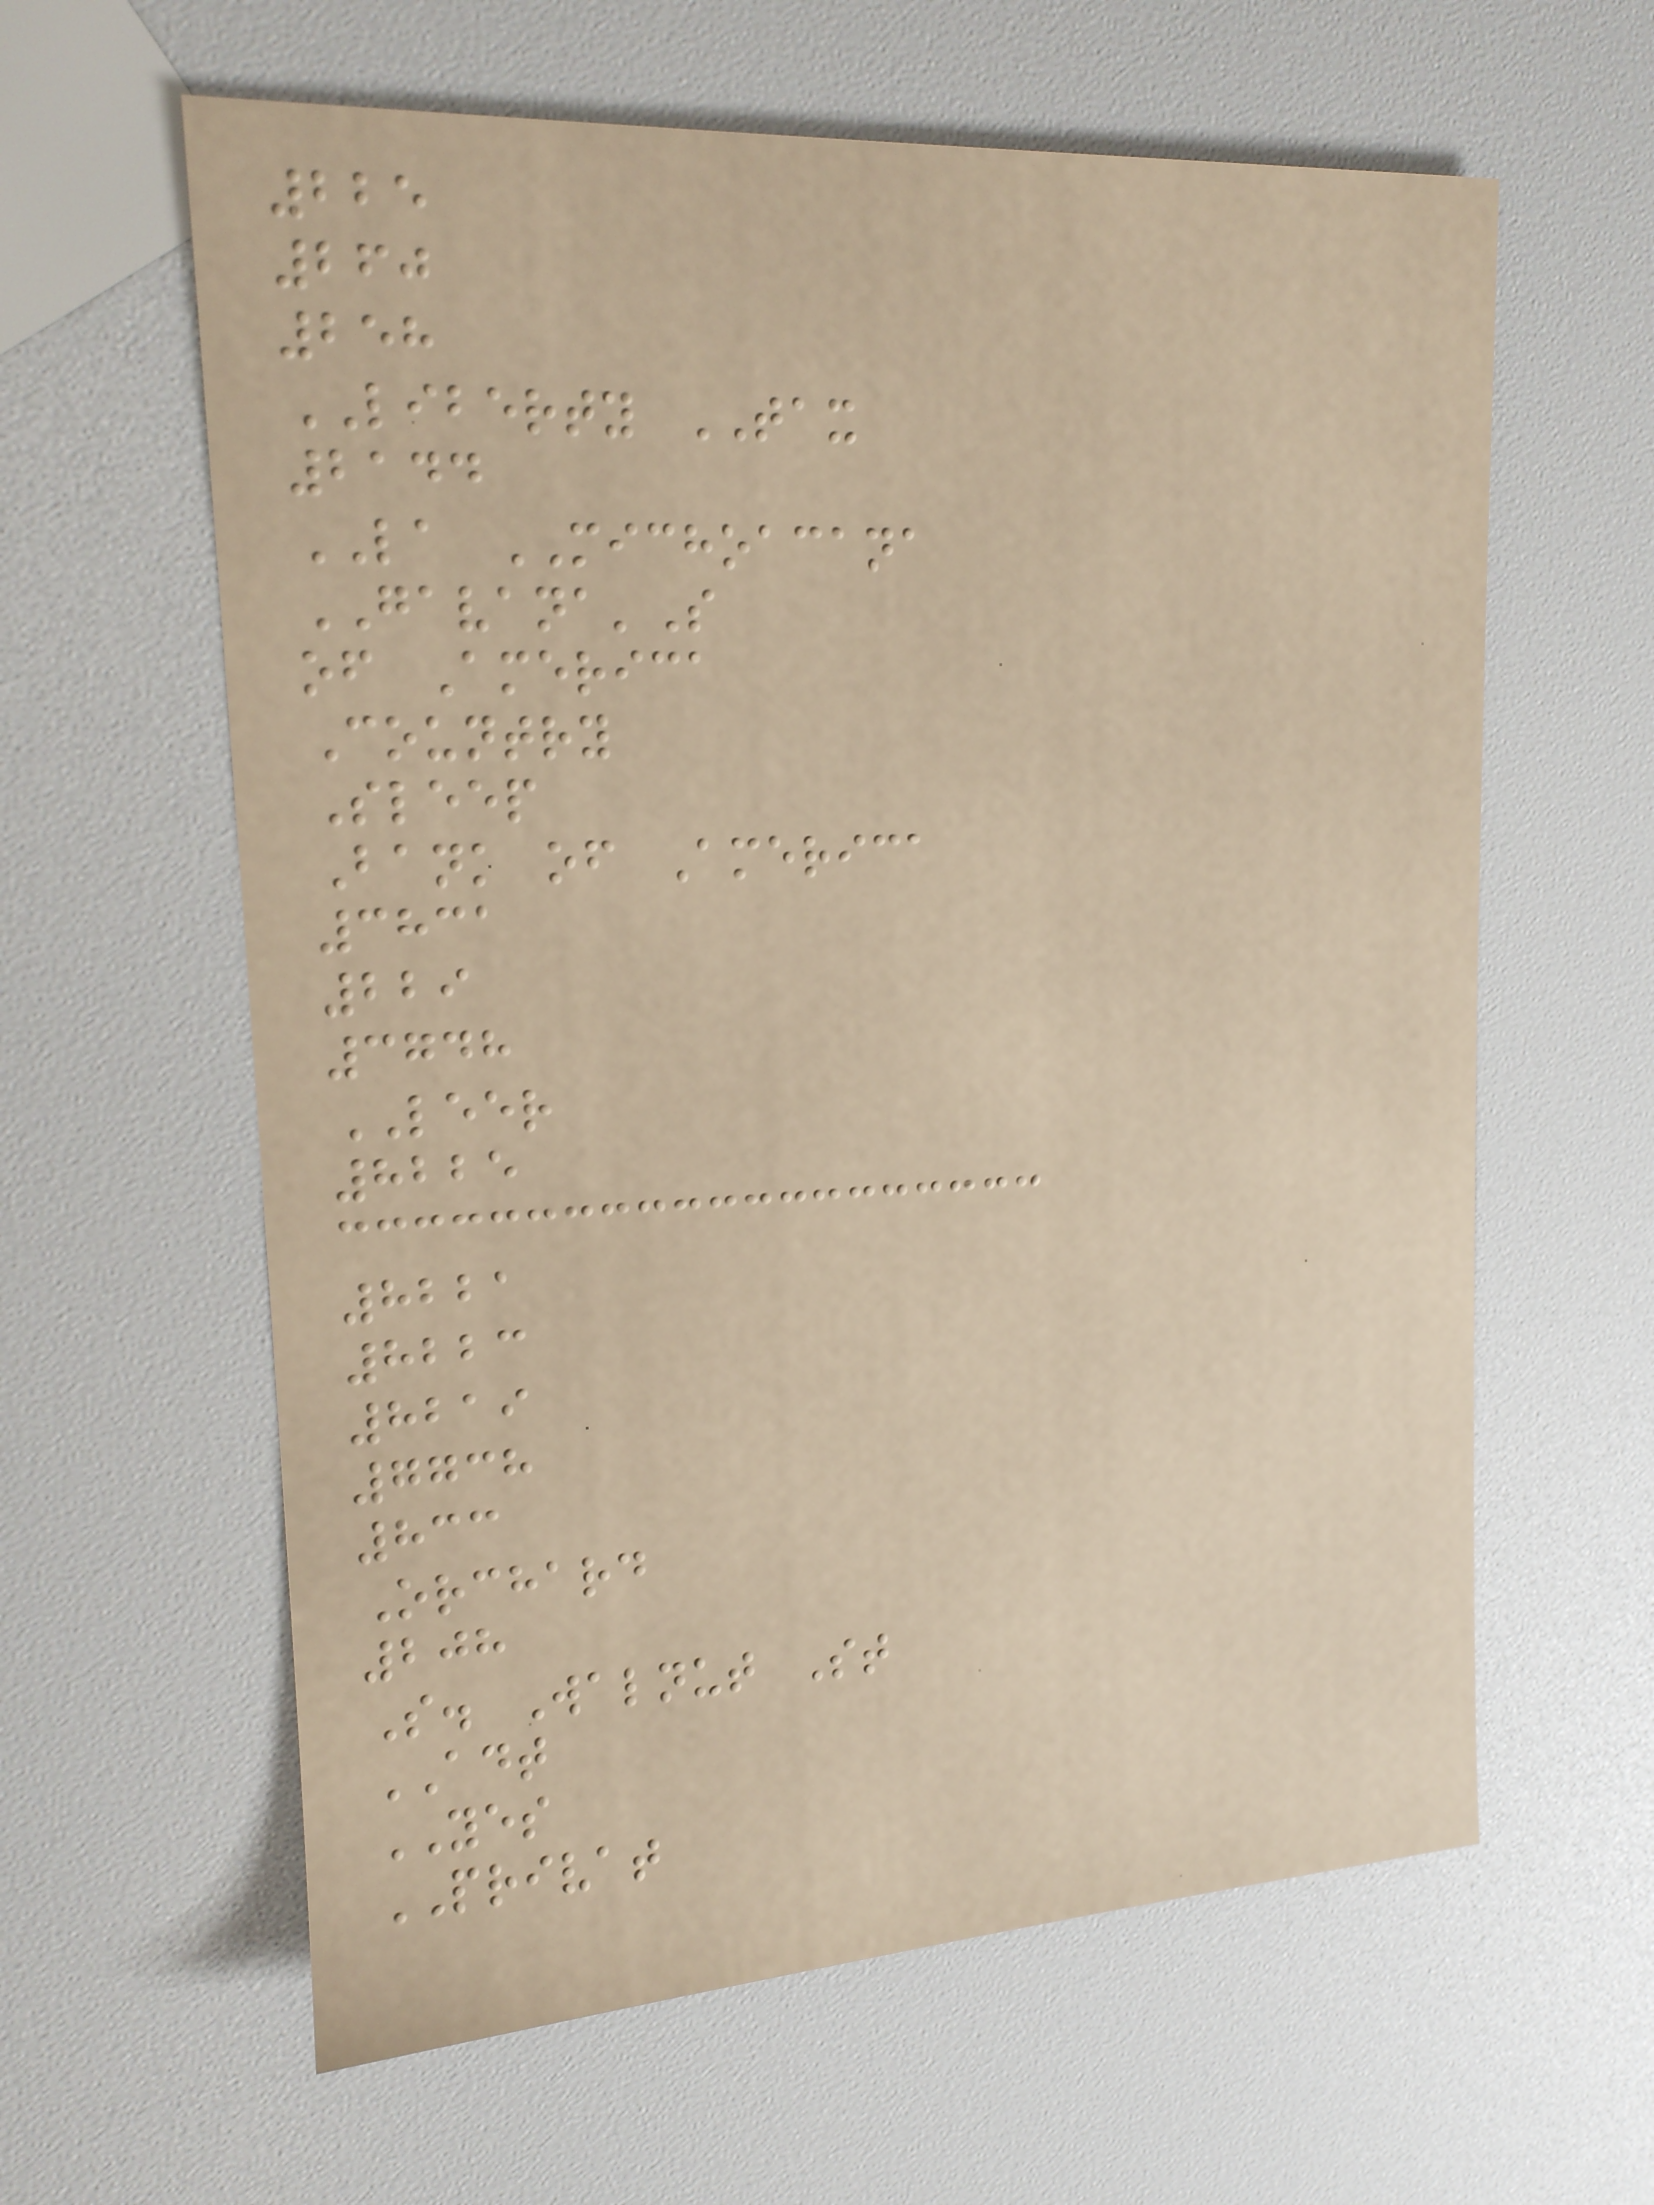225
260
258
LIBERTY TAX
2144
LA MICHOACANA
GAVANA'S
of America
Country
Sleep
Bank of America
3831
229
3748
LEER
8225
8221
8223
8219
7738
833
Orchard
208
S. Walnut St
ADT
YES
PRIVAT
